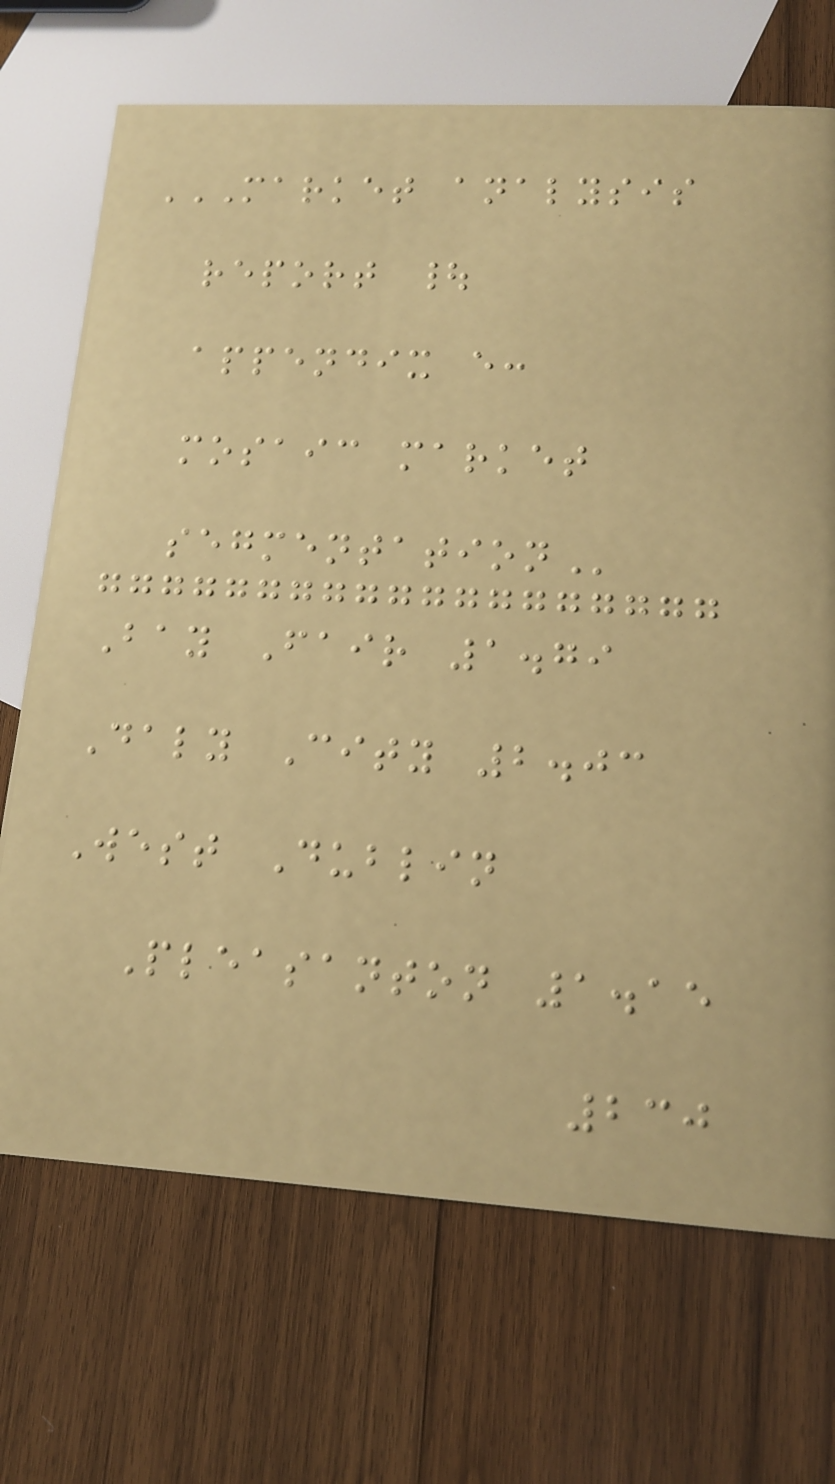MARKET ANALYSIS
REPORT |
APPENDIX E:
MOSAIC MARKET
SEGMENTATION
Bay Fair 1.79
Daly City 2.03
West Dublin
Pleasanton 1.15
230
